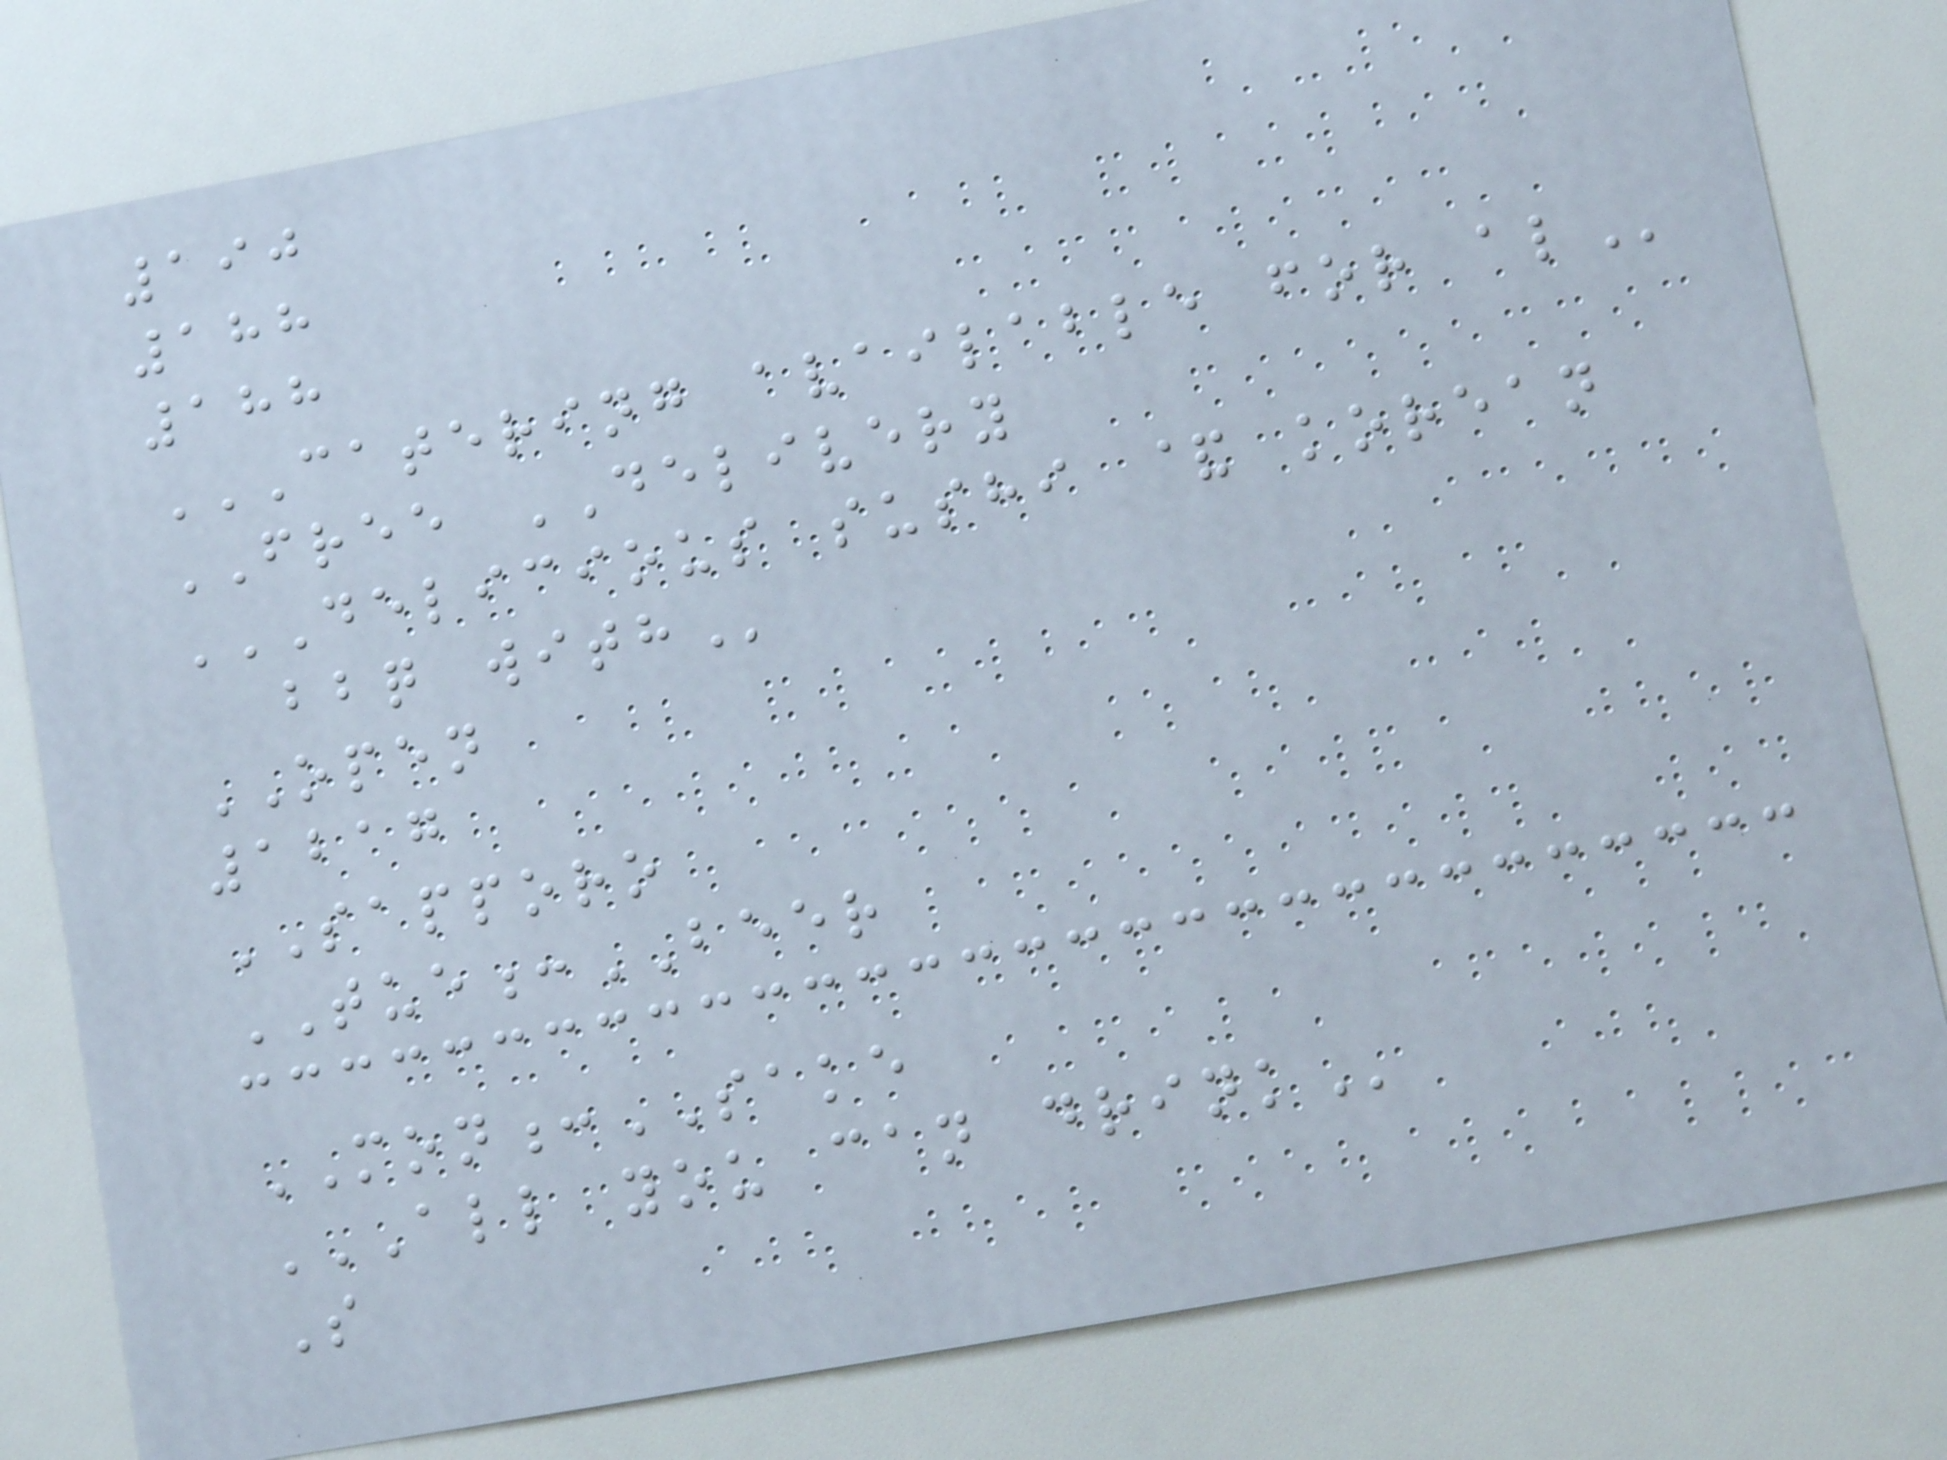190
188
188
CATERING AVAILABLE FOR AL
FREE DELIVERY
DELICIOUS SUSHI & KOREAN
BBQ WITH
OPEN
1217
SAPPORO
TUE:BEER
MON:SAKE
ALL YOU CAN DRINK
S
